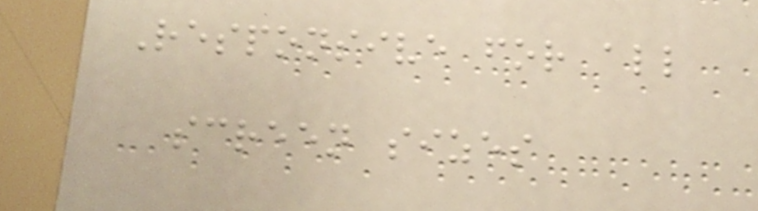Responsive for all
screen sizes
